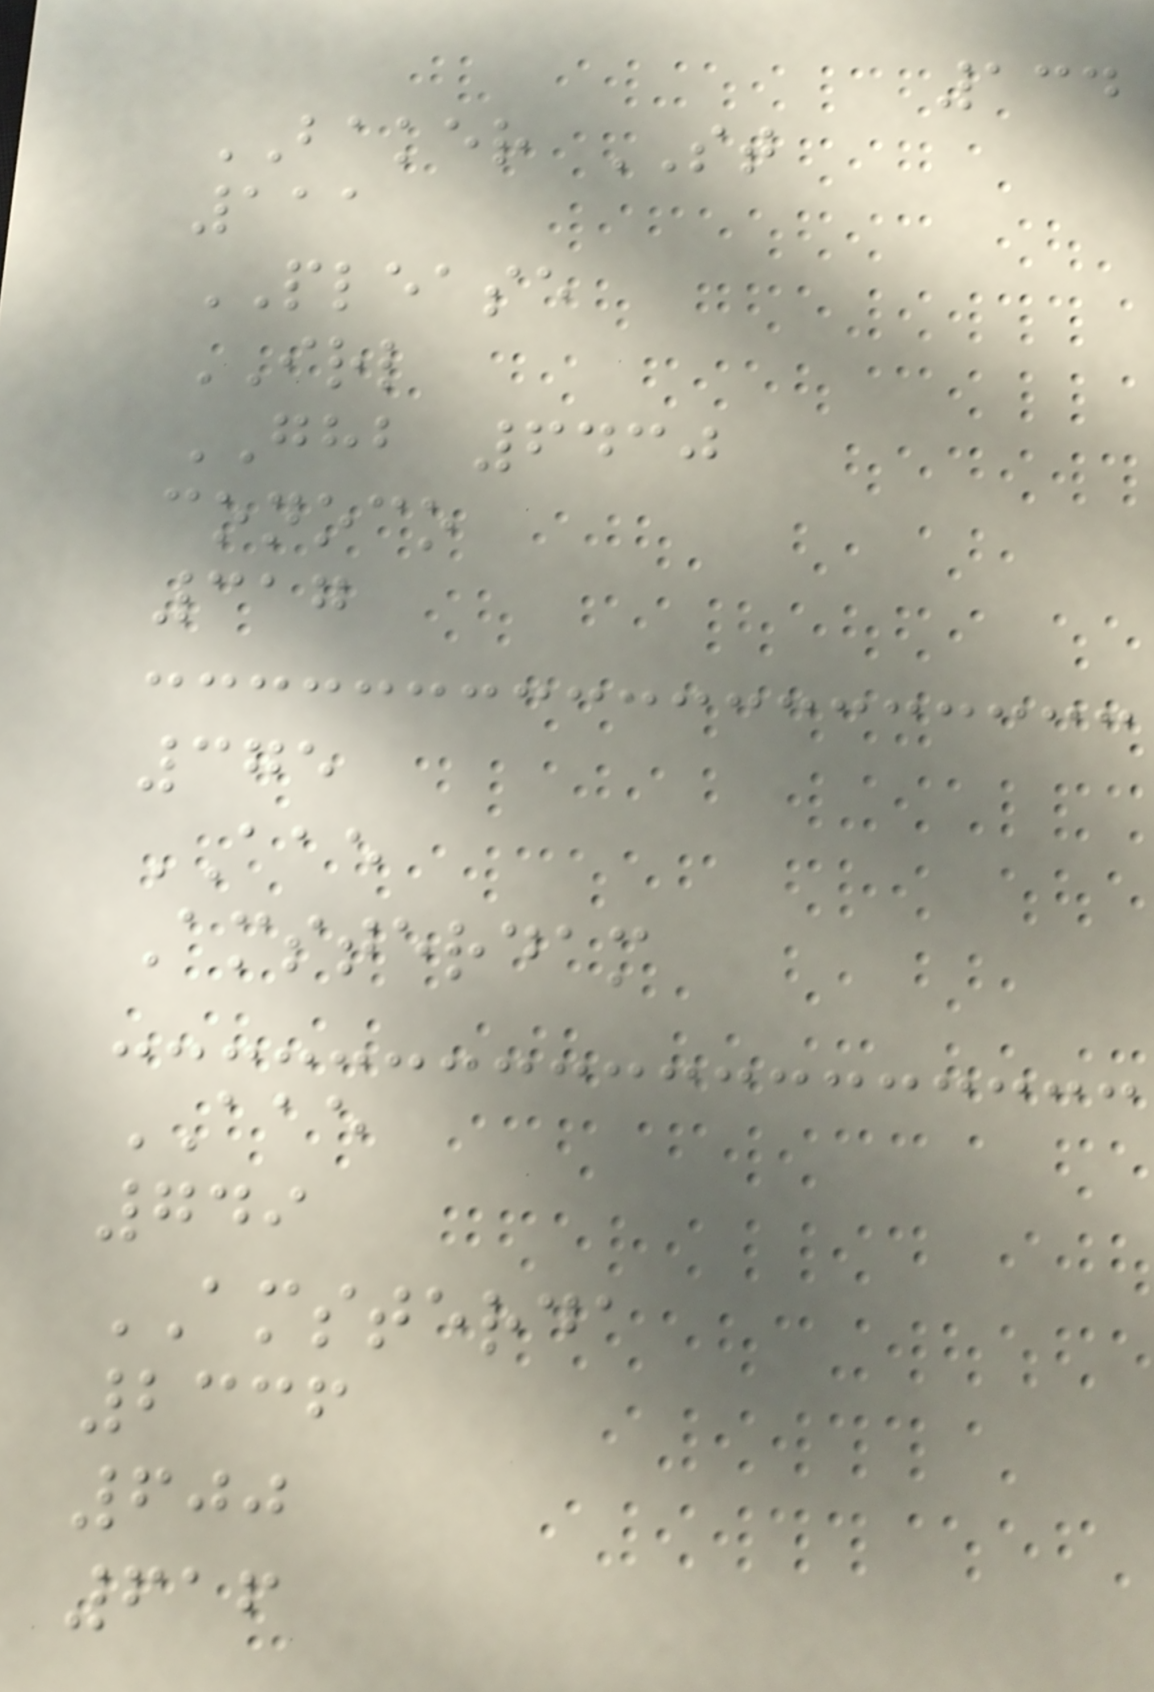134
BAKER ST
111
PLEASE
IRL
GHB 6430
conoco
317
375
AAE
Amsterdam
AAE
749
AMSTERDA
2336
600
616
